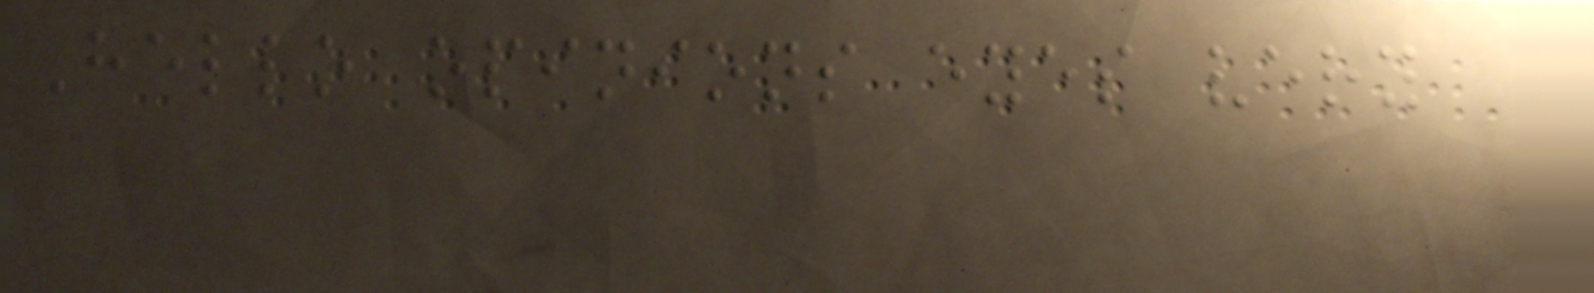Hello opinions eyes very
